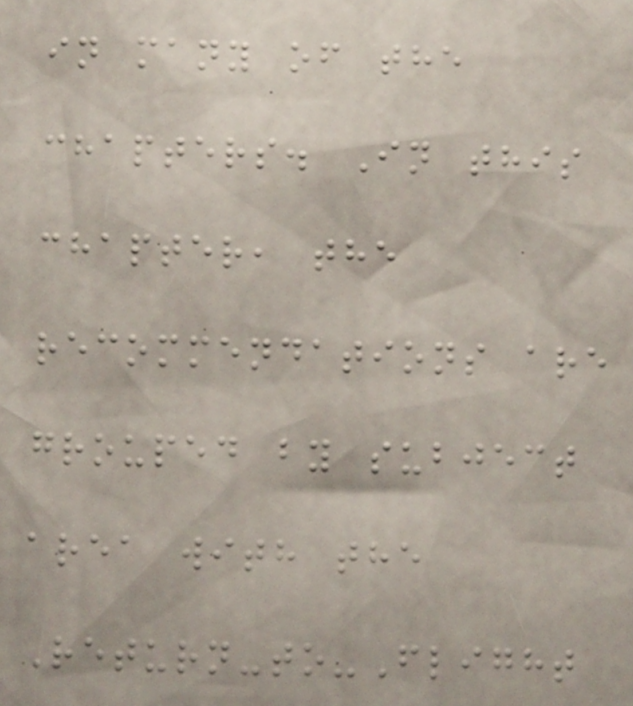in many of the
chapters. In this
chapter, the
recommendations are
grouped by subject
area with the
Return-to-Flight
